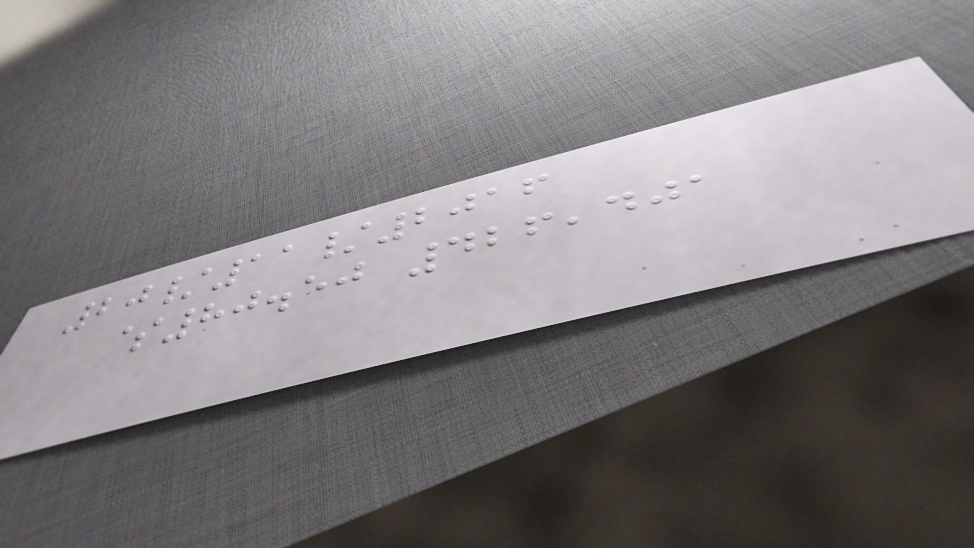20/11/2016
$80.50 426,401
